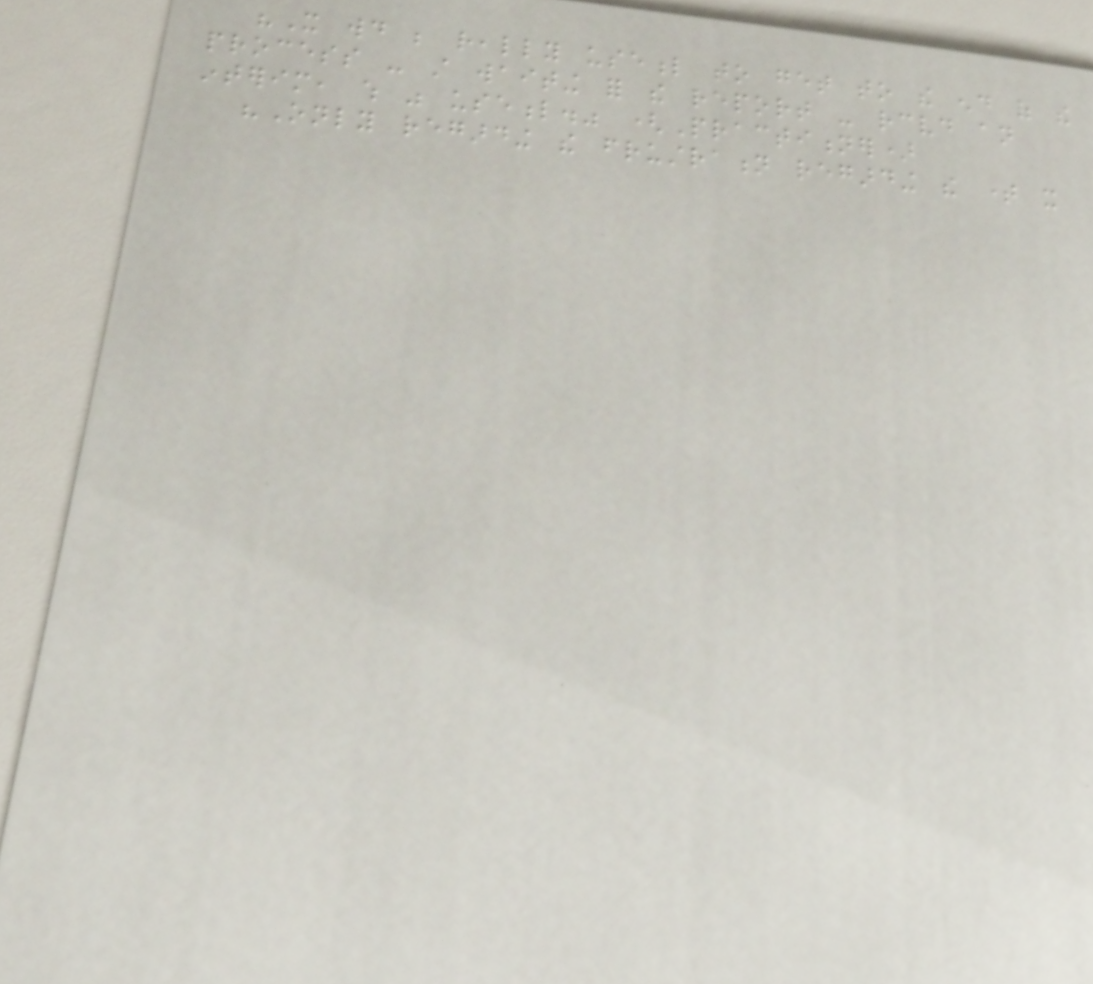"It would be really useful to get to the end of the
process - still waiting for the report - received an
interim, which was useful." (Practitioner)
"Only regarding the frustration regarding the time it
